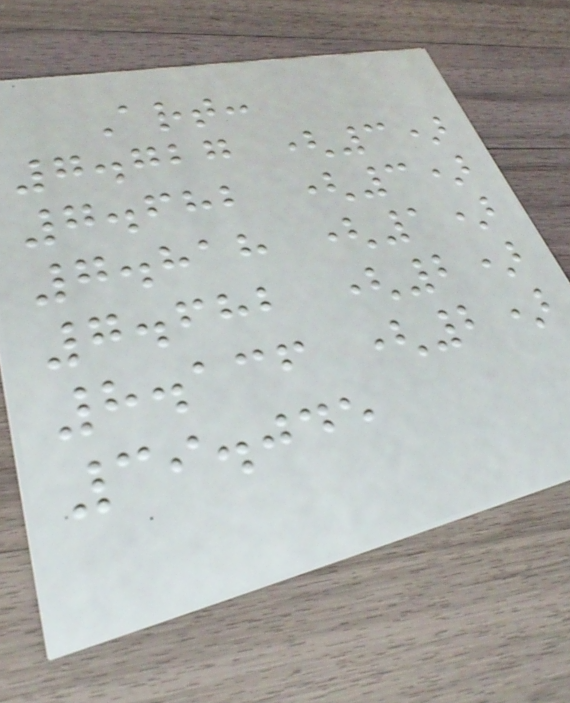Art:
7.727 (3)
7.682 (3)
7.818 (1)
7.682 (2)
8.136 (2)
39.045
